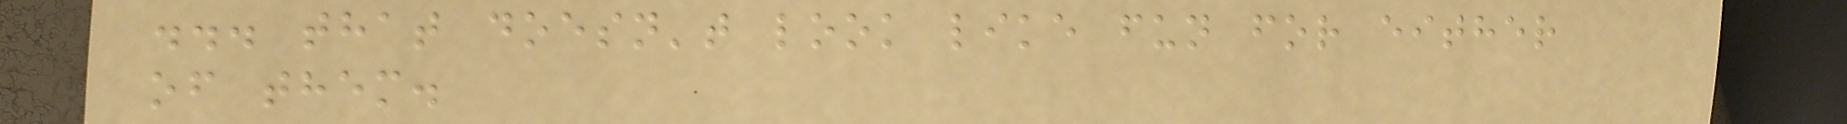... that doesn't look like fun for either
of them.
